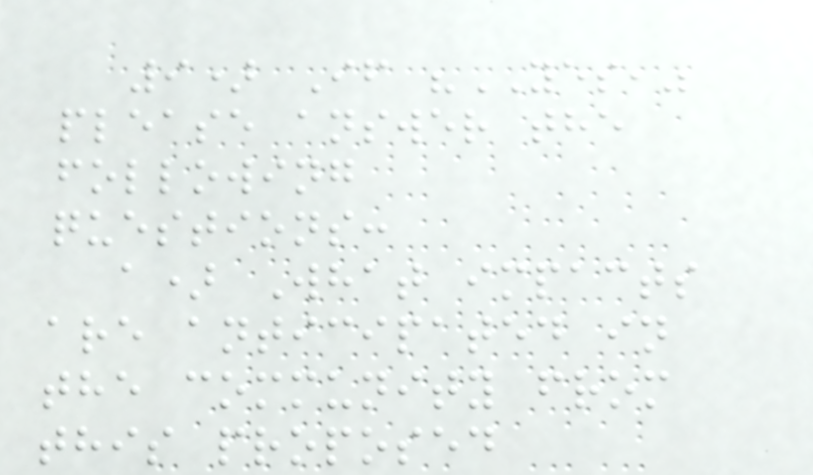9) If "YES,"
please answer the
following
questions:
a) What impacts
are anticipated in
the community from
this proposed
